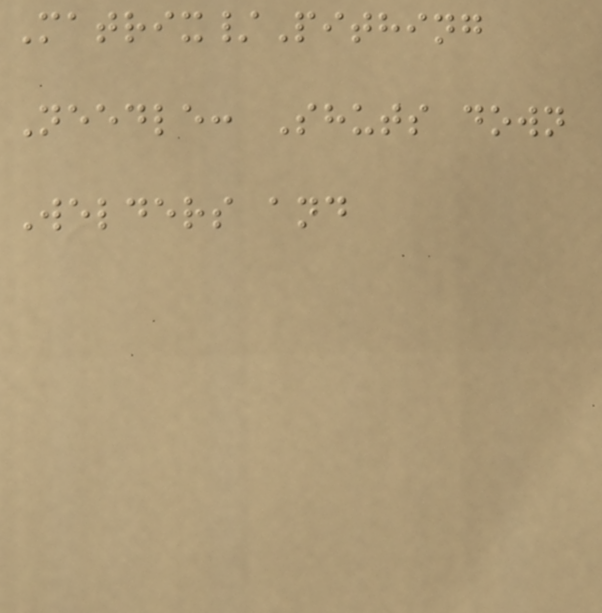Matrix/Pithing
Needle: Shuts down
Welders and
